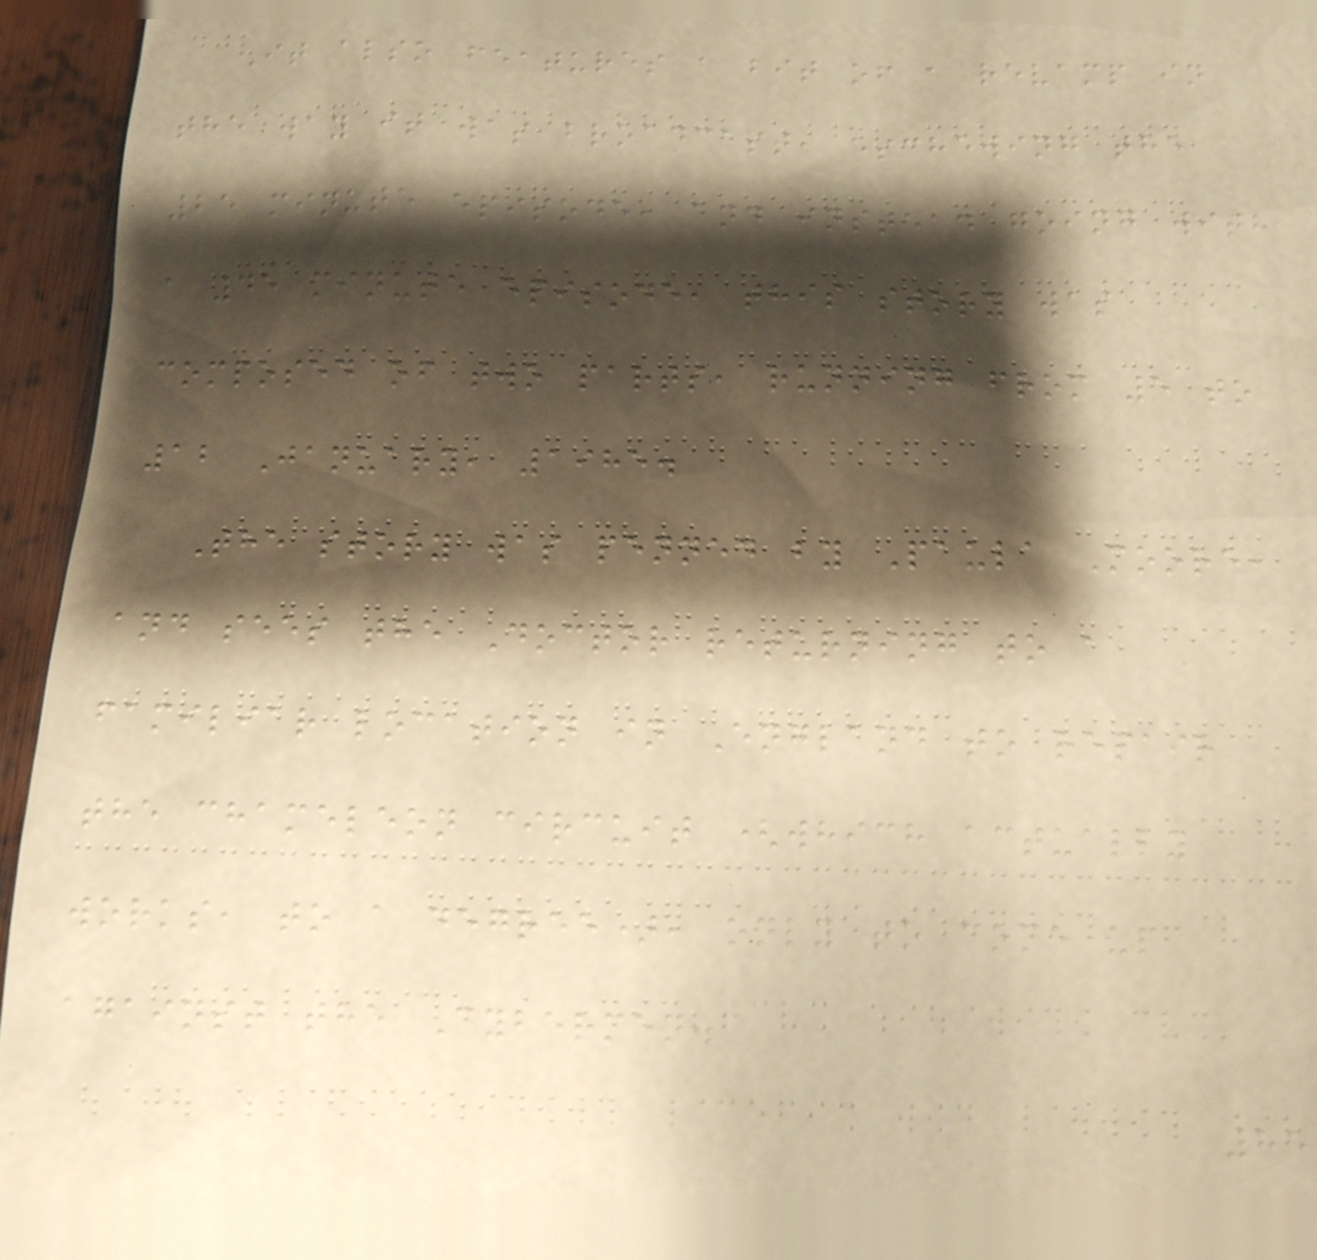It also features a bit of a revamp in
the way it was broadcast, eschewing the
25 minute episode, and instead going with
a 45 minute episode, this story was
composed of two parts, running from 5 to
12 January, 1985.
The story was penned by Paula Moore,
and sees the Doctor returning to a
familiar location in England to repair
the chameleon circuit (which actually
works, to a degree), only to come up
against the Cybermen.
85
